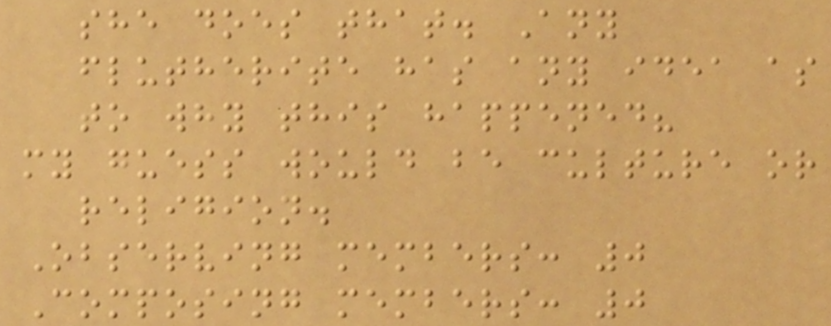she does that. Any
flutherite has any idea as
to why this happened?
my guess would be culture or
religion.
Observing members: 0
Composing members: 0
